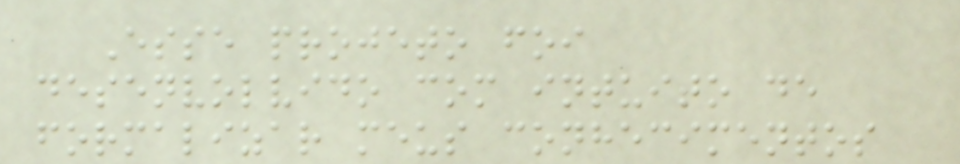Esse projeto foi
desenvolvido com intuito de
formalizar meus conhecimentos
